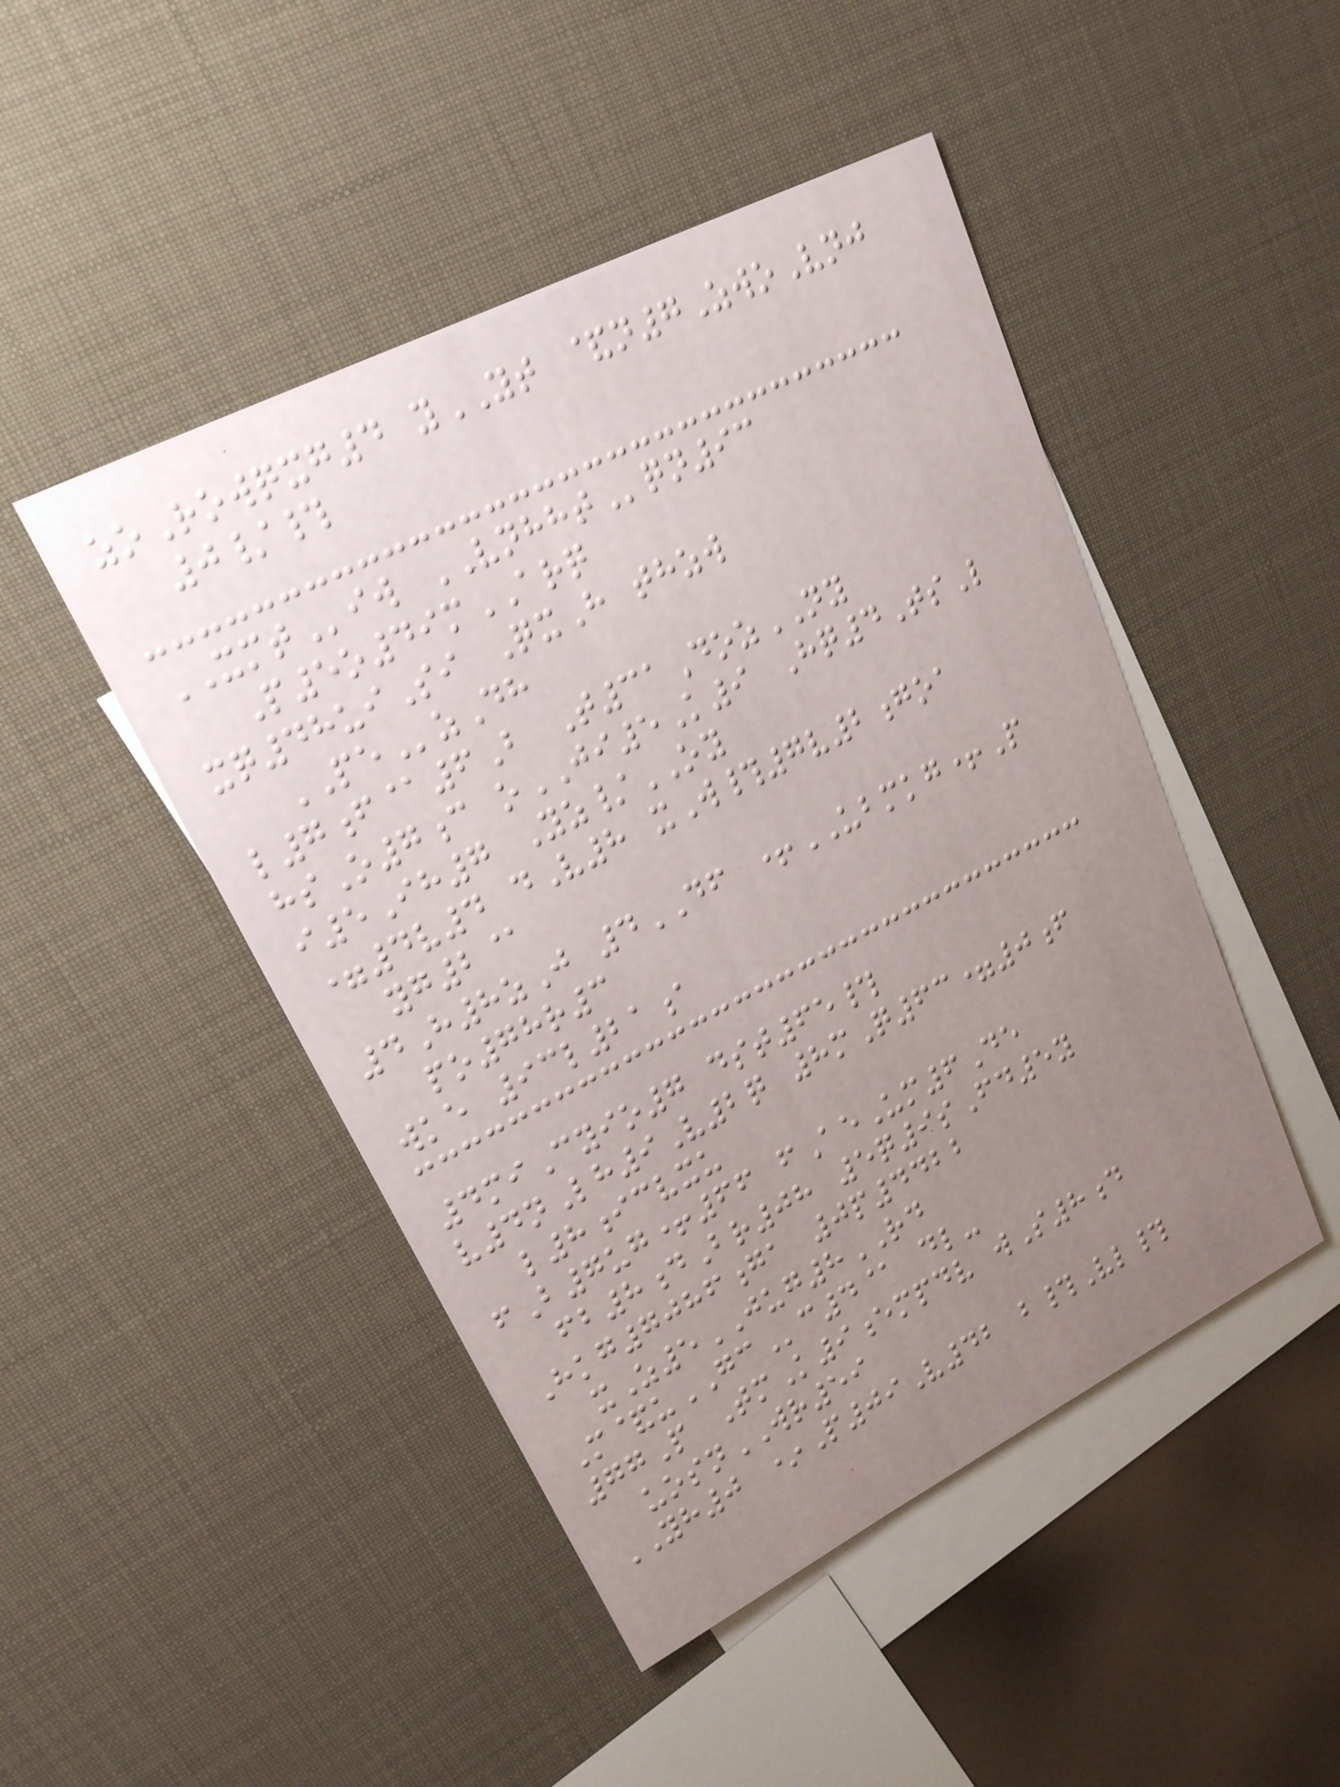zoRowqxg4 yYT &n7ZwoVnj
0/#
XMTiw VNHHTqn93
P5o49mARQ
xq48uiSi QxH thzw
PEzDh
l7f@6B T31DozNY
hsO7c oJI5K9 Hq4TsL
i5Ih7 Yz/OY
=4v4 dV8 xW#7v2goa
yg2@
4H8zJ 4DF +UBMKG+P
po78r3
wke 93l21a
4miCyio7 dst65#
v4nLh9V2q 8mQ63=0f
l8icvxu
fB7ug+66 fAeUm6De
fb8dBr08 5q9sFd5y
Hkg7086ga 0p4422
xZ5JUG8RD
M&uGCc4@ dl-
77P TmK9empdv wS8d
uosnWR59
YH0 *P09V42 b#Vl#
